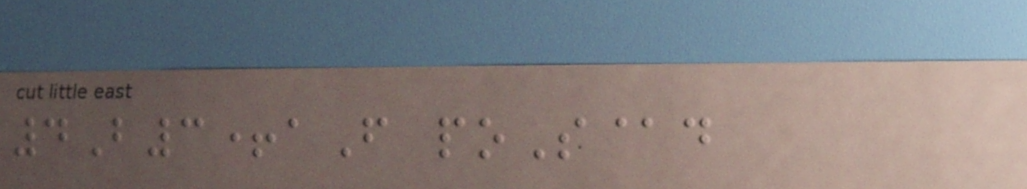4B3+aF poS@d
